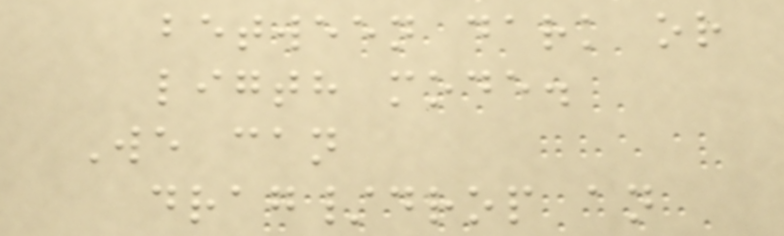between dark or
ligth mode.
We can
drag/drop an
